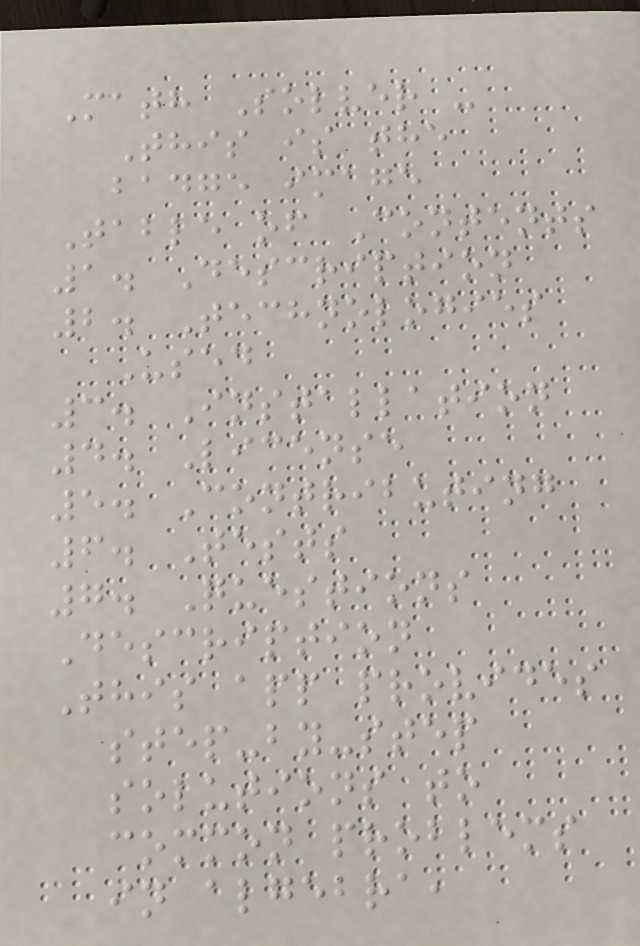Math Solver -
This is the
badge image
Table of Contents
1. Description
2. Technologies
Used
3. Installation
4. License
5. Contributing
6. Tests
7. Questions
Description
This app provides
step-by-step
solutions to
common problems
in algebra,
